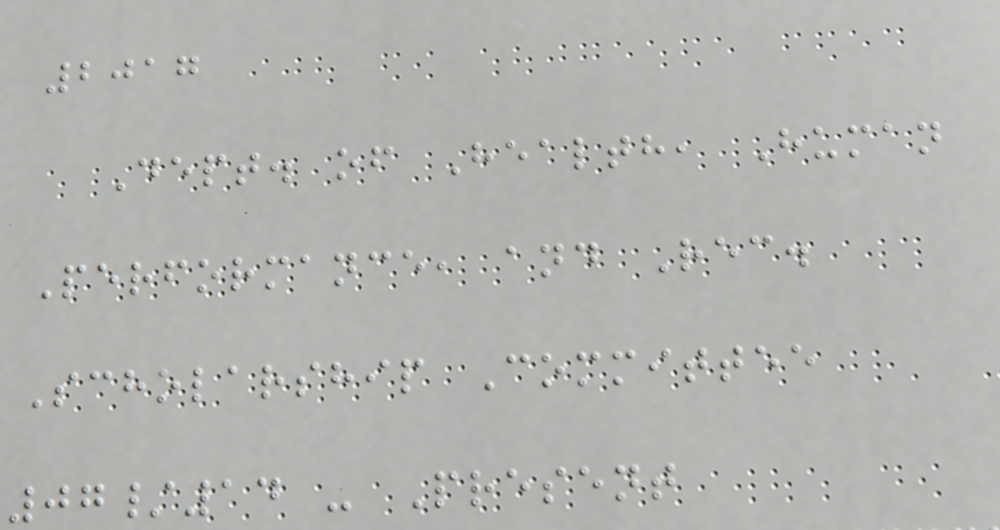2017
Dept. of Health, Human
Performance, and Rec.
Scholarship Committee
07/14 - Present
